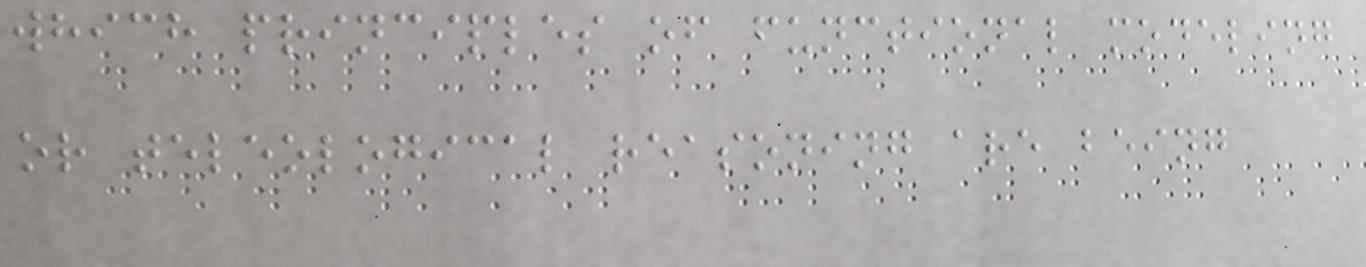which principles of functional modeling
or teleological reasoning are being
